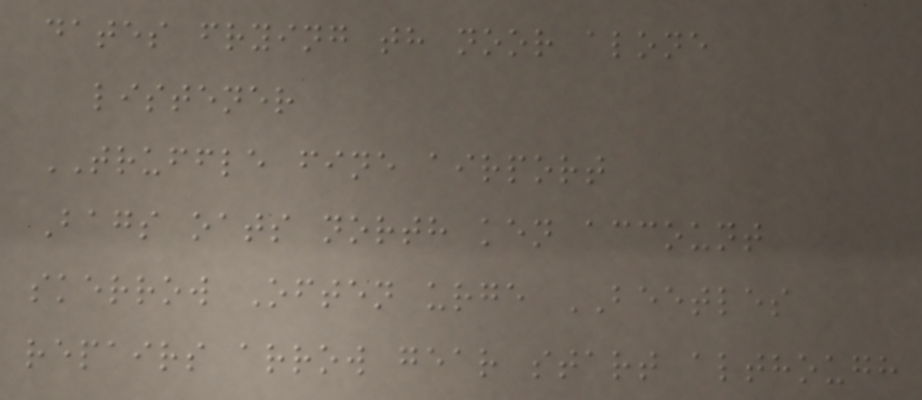dates frying th noor alone
listener
TRUFFLE fine airport
Bags oats north ken account
skerrow Often urge BEETLES
repairs arrow gear start although
